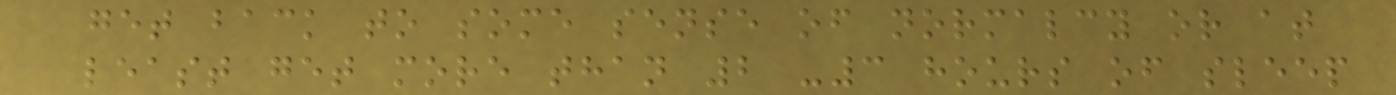get back to some sense of normalcy or at
least get more than 2 -3 hours of sleep
